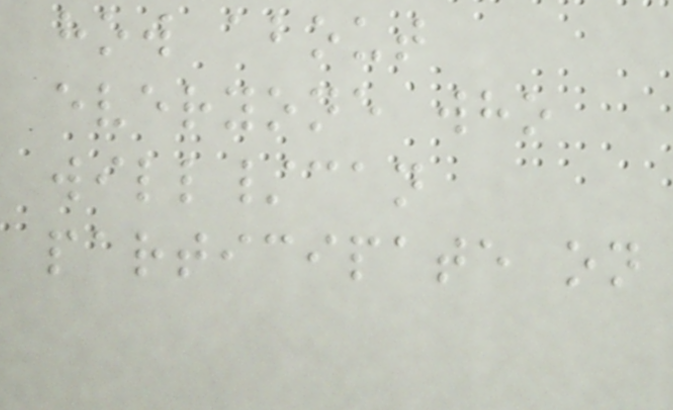how about
everyone who
will/can
participate on
